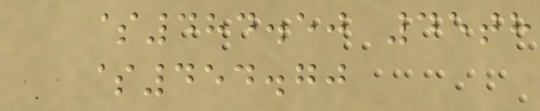$484.50 45th
$454.70
